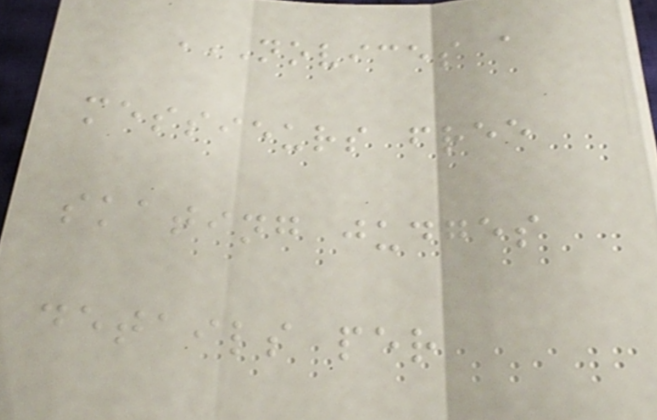NOVICES A
MESSIEURS FREE
SKATING JUDGES
DETAILS PER
